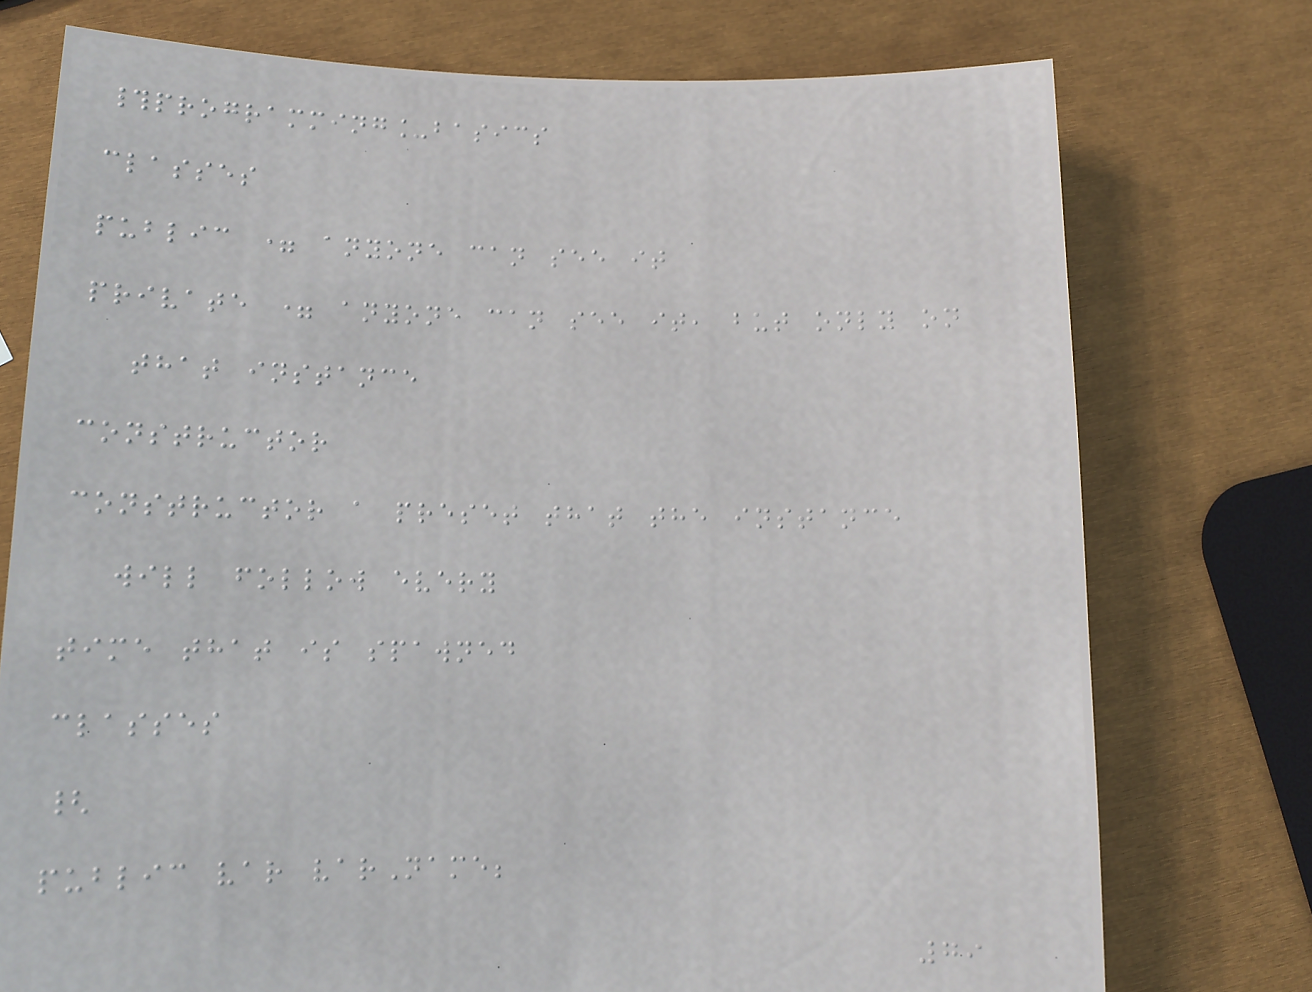#programming_basics
classes
public = anyone can see it
private = anyone can see it, but only on
that instance
constructor
constructor a preset that the instance
will follow every
time that is spawned
classes
{
public var varName;
79
